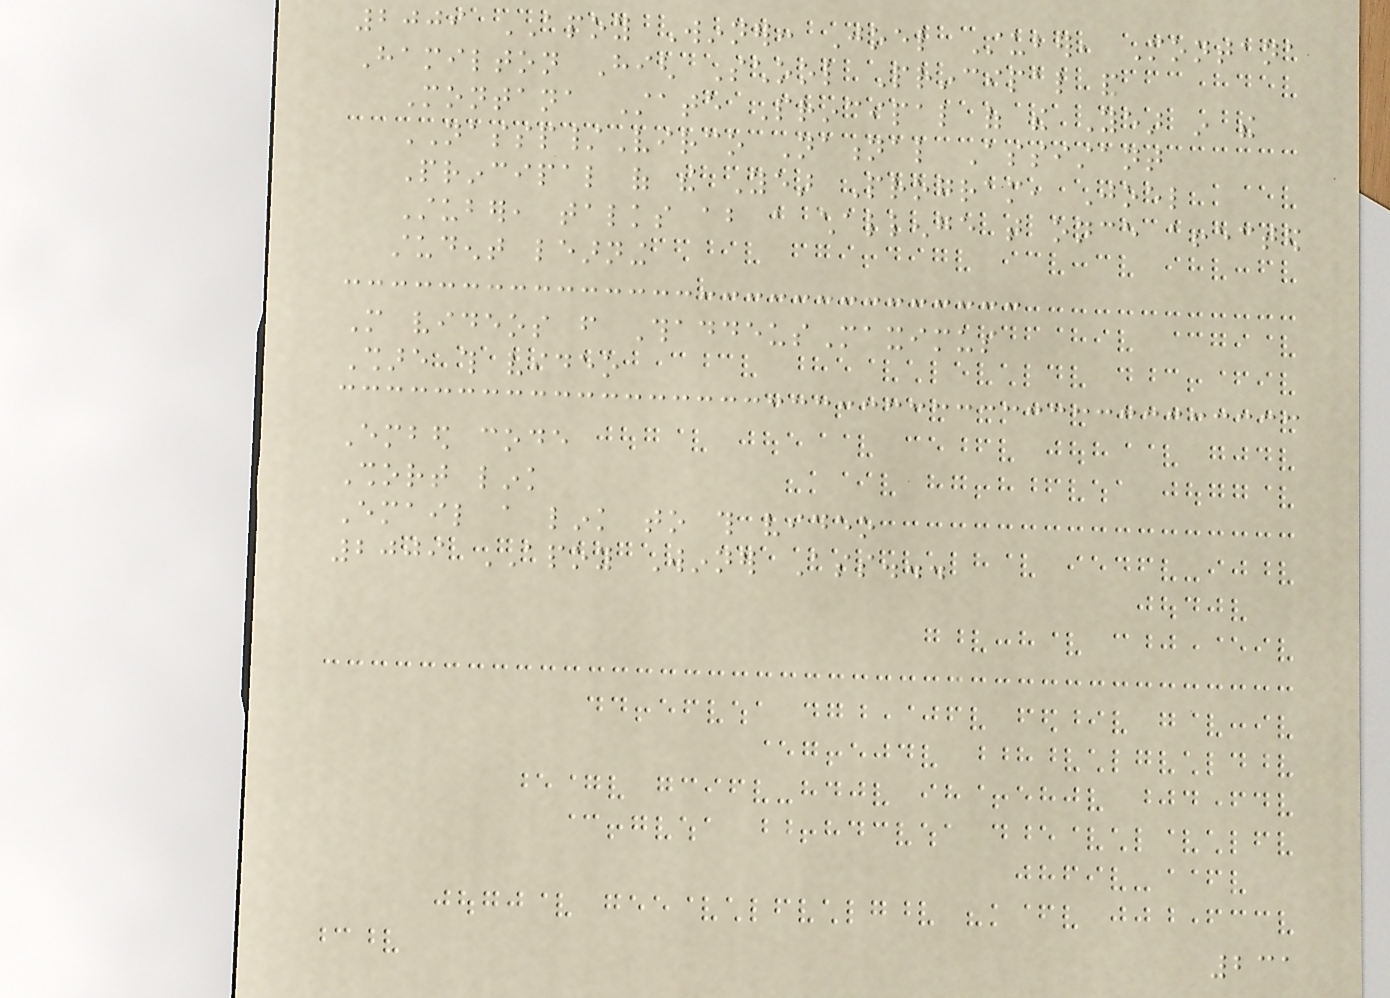2009 APOY Winner: Joel Stuber, Montana
Hamilton High School Principal and
Montana State Principal of the Year in the
NASSP/Virco National Assistant
Principal of the Year Program, Joel
Stuber, talks about a challenge that once affected
student learning
More videos from ThaddeusMaximus
Share this video
Embed code
Short link
Email a link to this video
2009 APOY Winner Ass...
231
